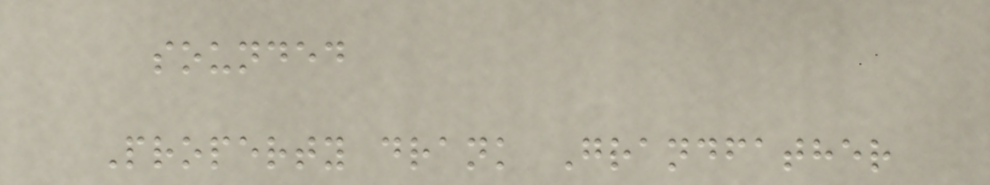sounded
Property drank Grandfather
